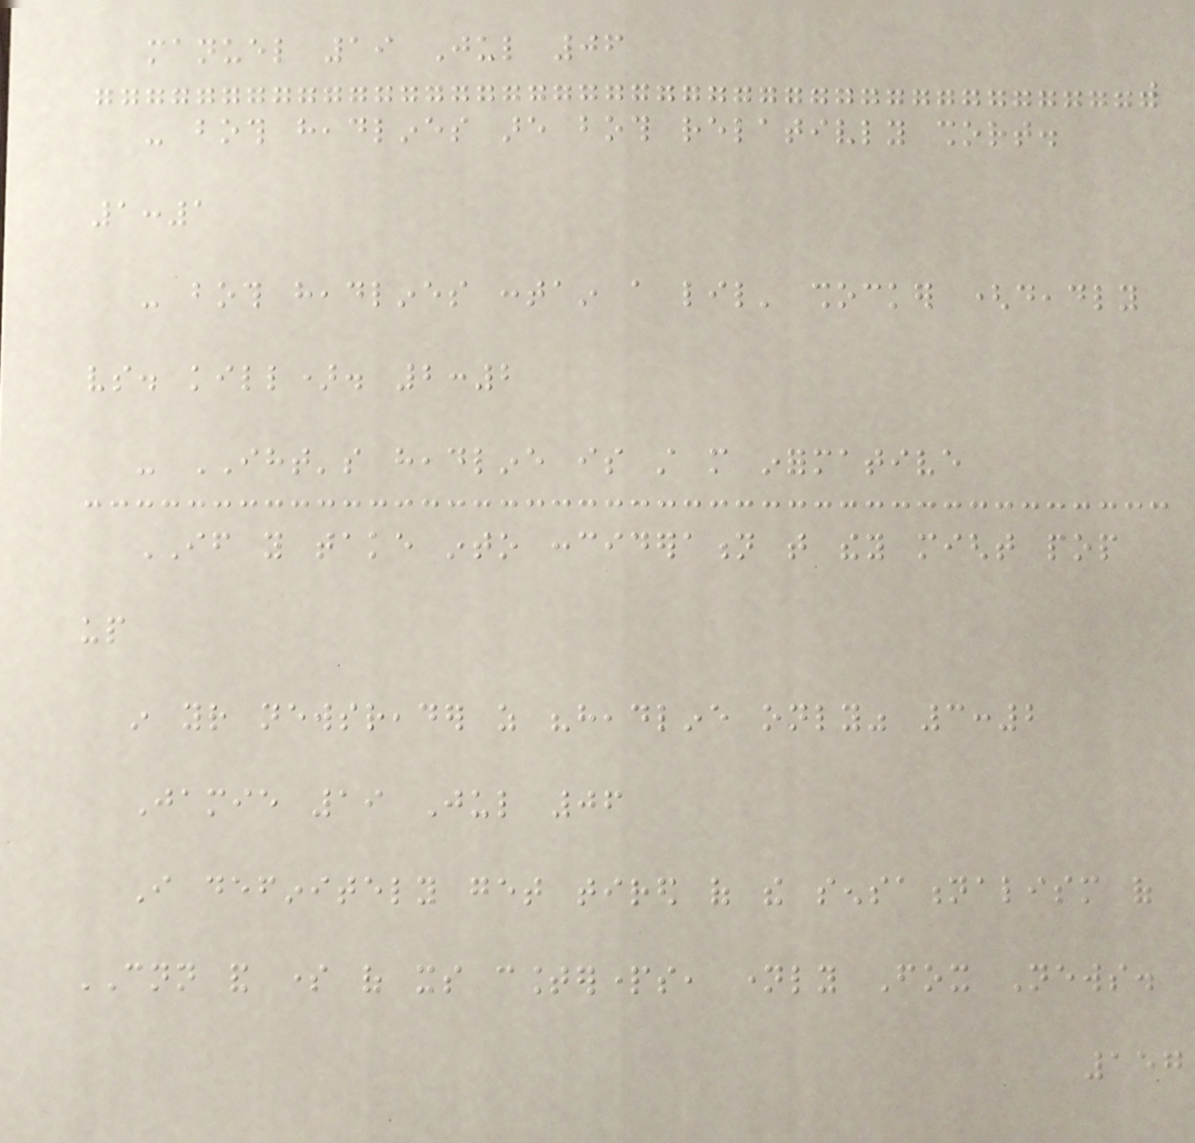manuel 19 Jul 06
- both headlines are both relativly short.
1:1
- both headlines contain a lil' shocker (deadly
vs. kill). 2:2
- IHT's headline is still more informative
IF you take into concideration that they might pop
up
in your newsreader as "headline only" 3:2
Jamie 19 Jul 06
I definitely get tired of the sensationalism of
CNN and some of its counterparts, namely Fox News.
157
